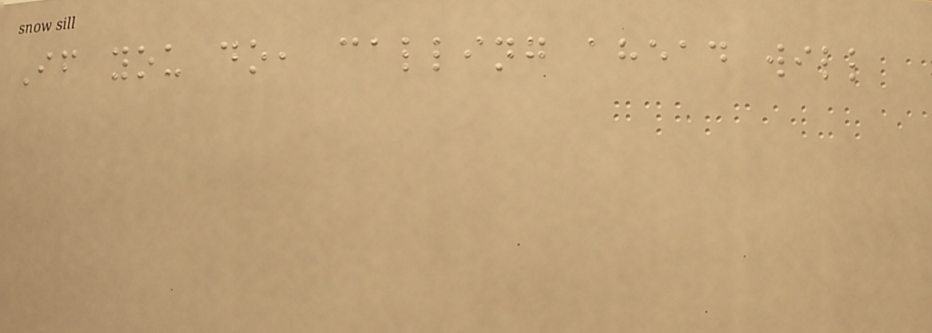If you do, calling ahead will
